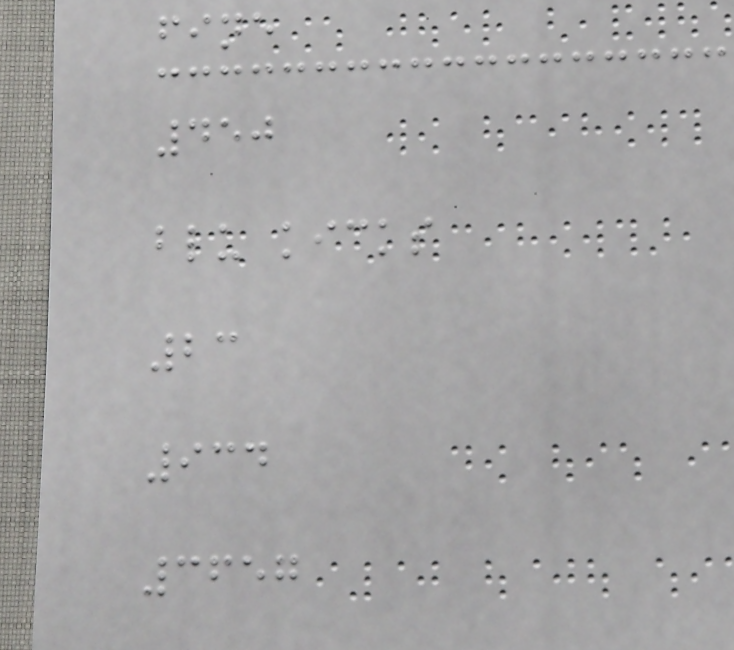fine
450
blu kicks
23
934
3657
